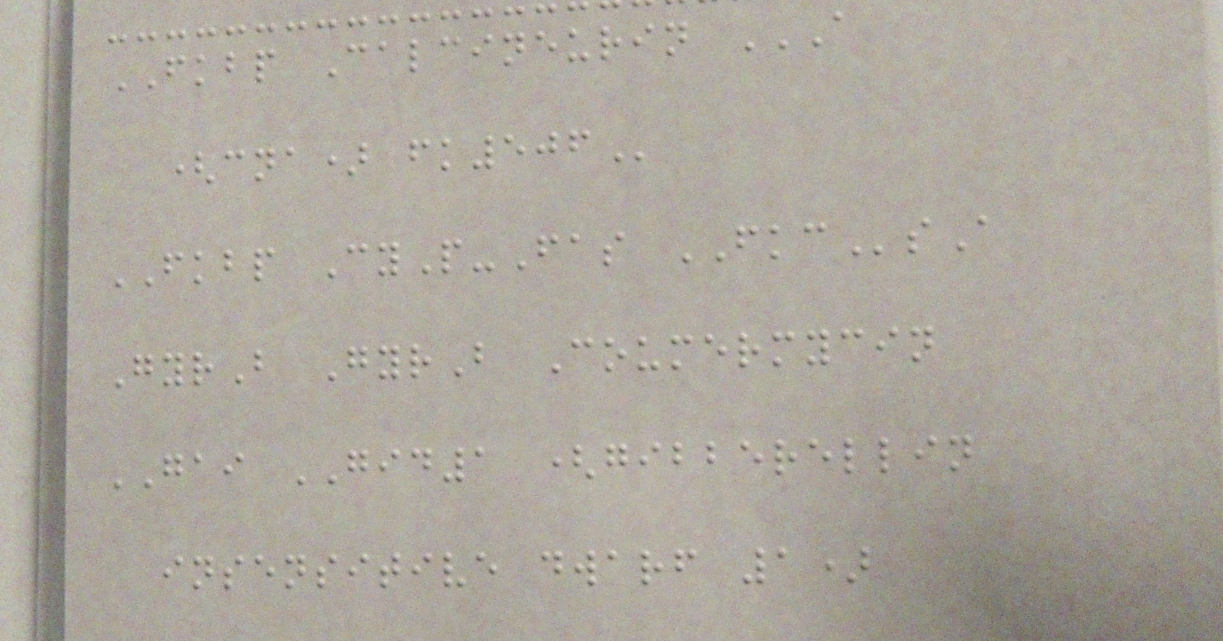FKBP Calcineurin A
(CNA) FK506
FKBP CyP-Fas FKCsA
GyrB GyrB Coumermycin
GAI GID1 (gibberellin
insensitive dwarf 1)
